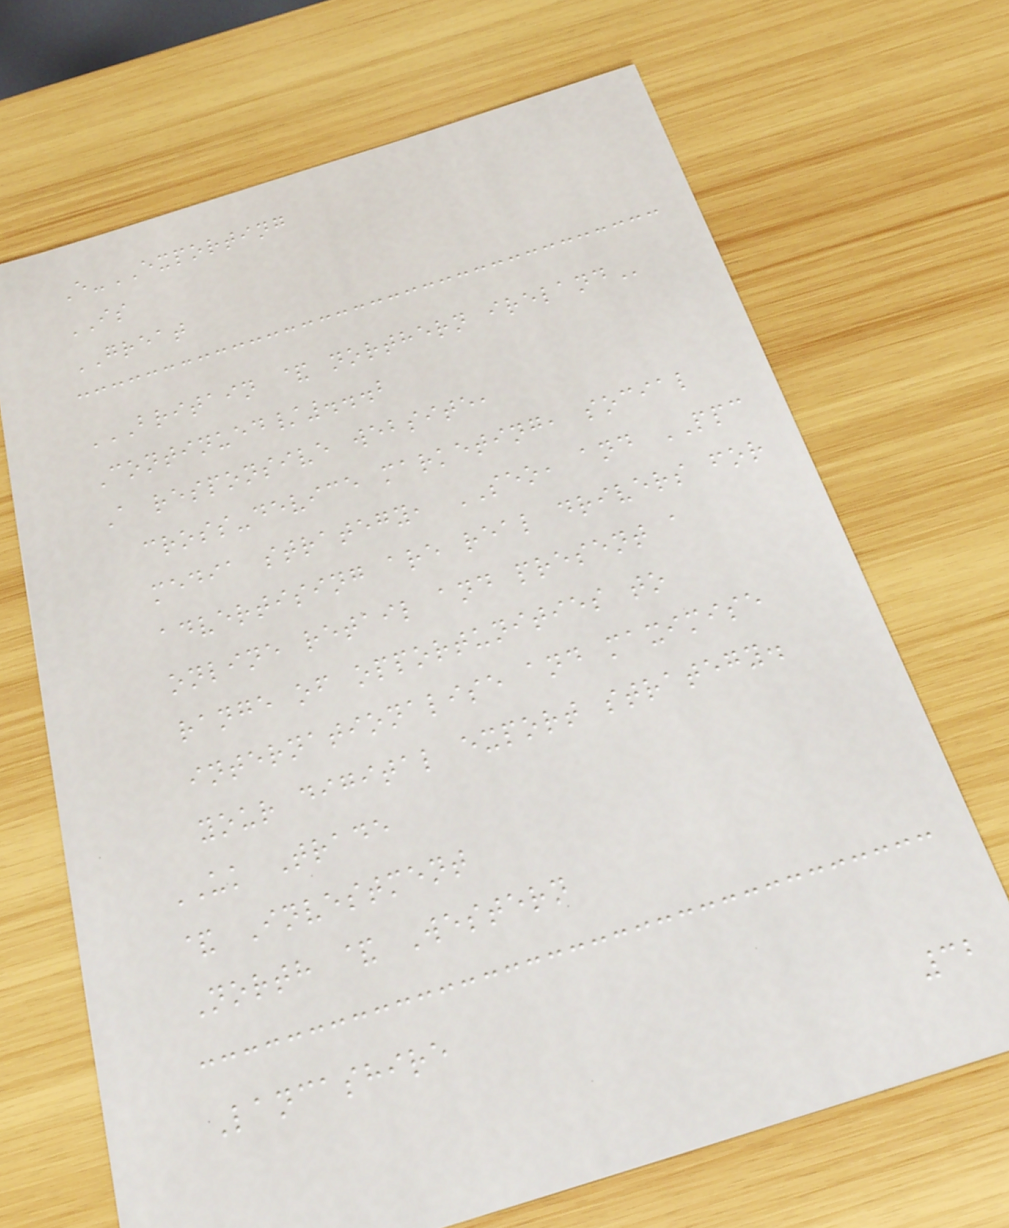E-EXPORTING
IS
GREAT
BRITAIN & NORTHERN IRELAND
Continued/...2
A responsive website,
cross-device marketing, social
media strategy, SEO, and PPC
advertising are real drivers for
online retail and present a
range of opportunities to
internationalise and maximise
your digital export strategy.
UK Trade
& Investment
North & Western
Lancashire
32
